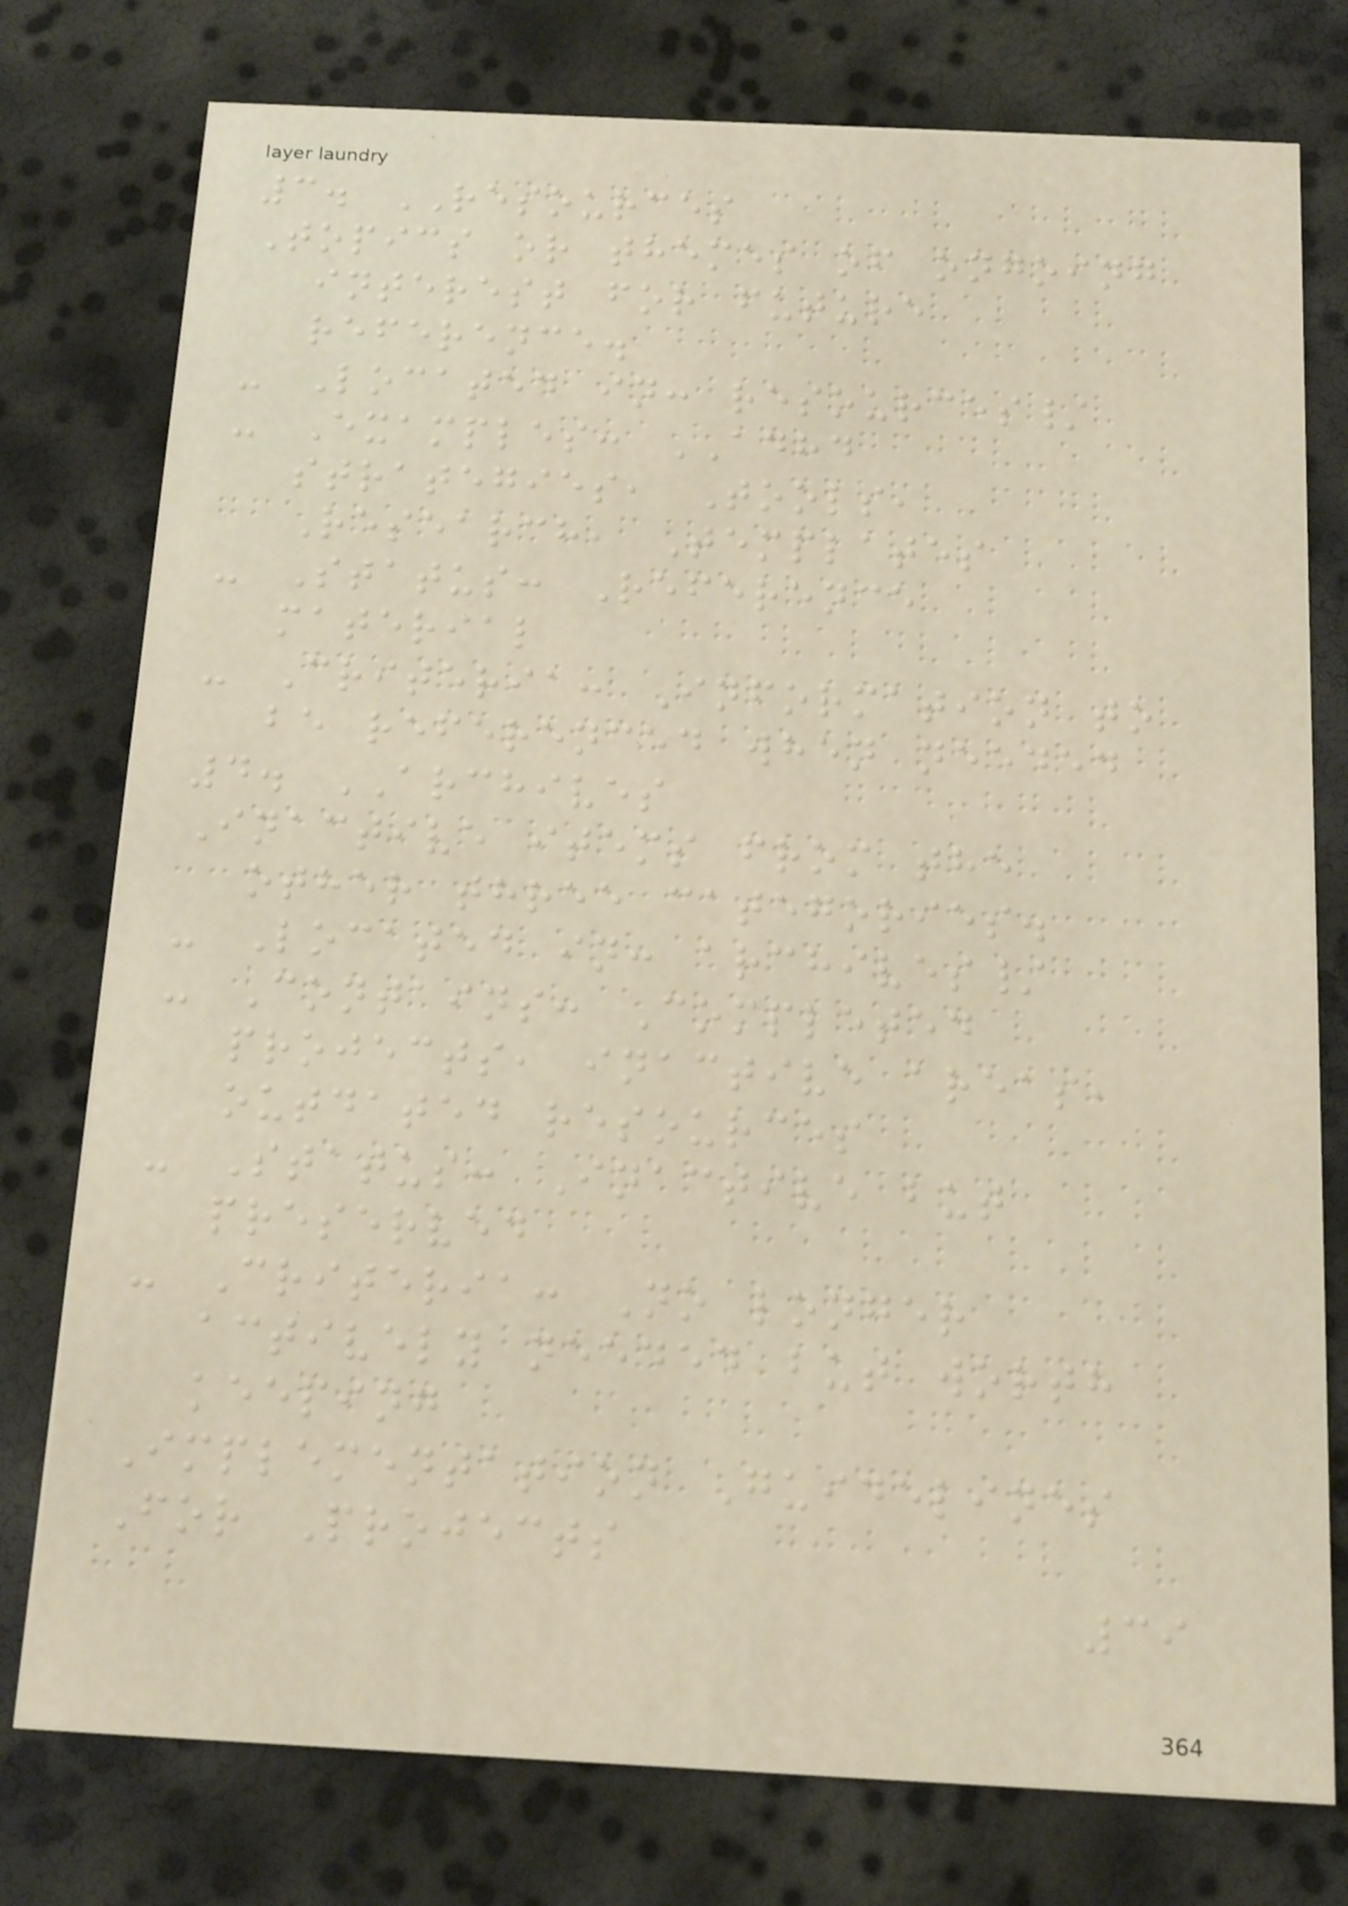3. RESOURCES
Topics or themes of ongoing
interest for future
reference.
- Located in: resources/
- Examples: ADHD
strategies, Tools,
Research, Templates
- Status: Reference
material
- Criteria: Information to
be referenced when needed
4. ARCHIVES
Inactive items from the
other three categories.
- Located in: archives/
- Contains: Completed
projects, inactive areas,
outdated resources
- Status: Inactive but
preserved
- Criteria: No longer
actively needed but worth
keeping
Implementation Guidelines
For Projects
39
